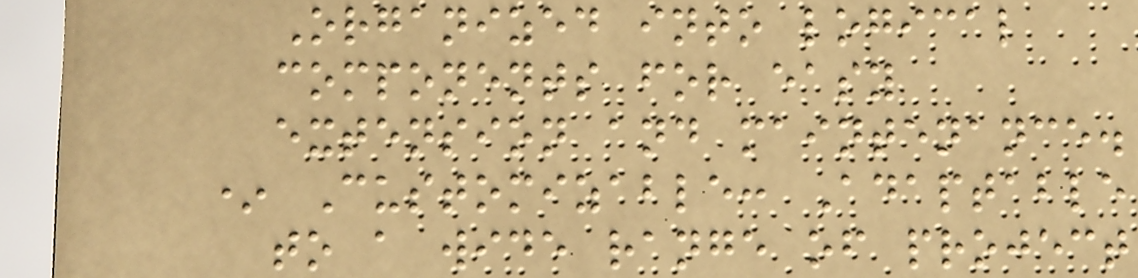Organized into logical
components for easy
extension and maintenance.
* Customizable: Adaptable
to a wide range of project
